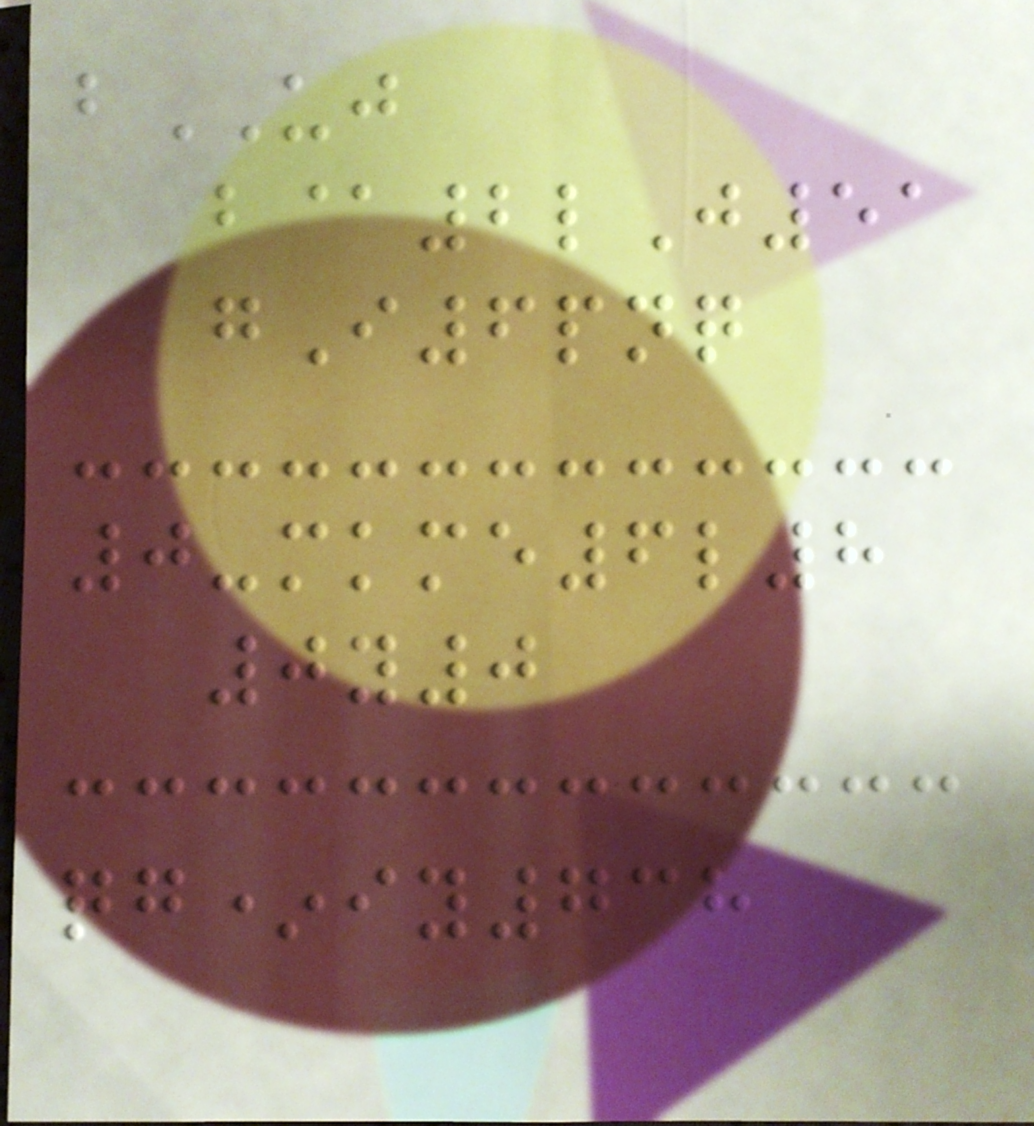bUJ
b@2lJ51
gI6pnq
0-mkme6l8
0y0
qg*iy738
